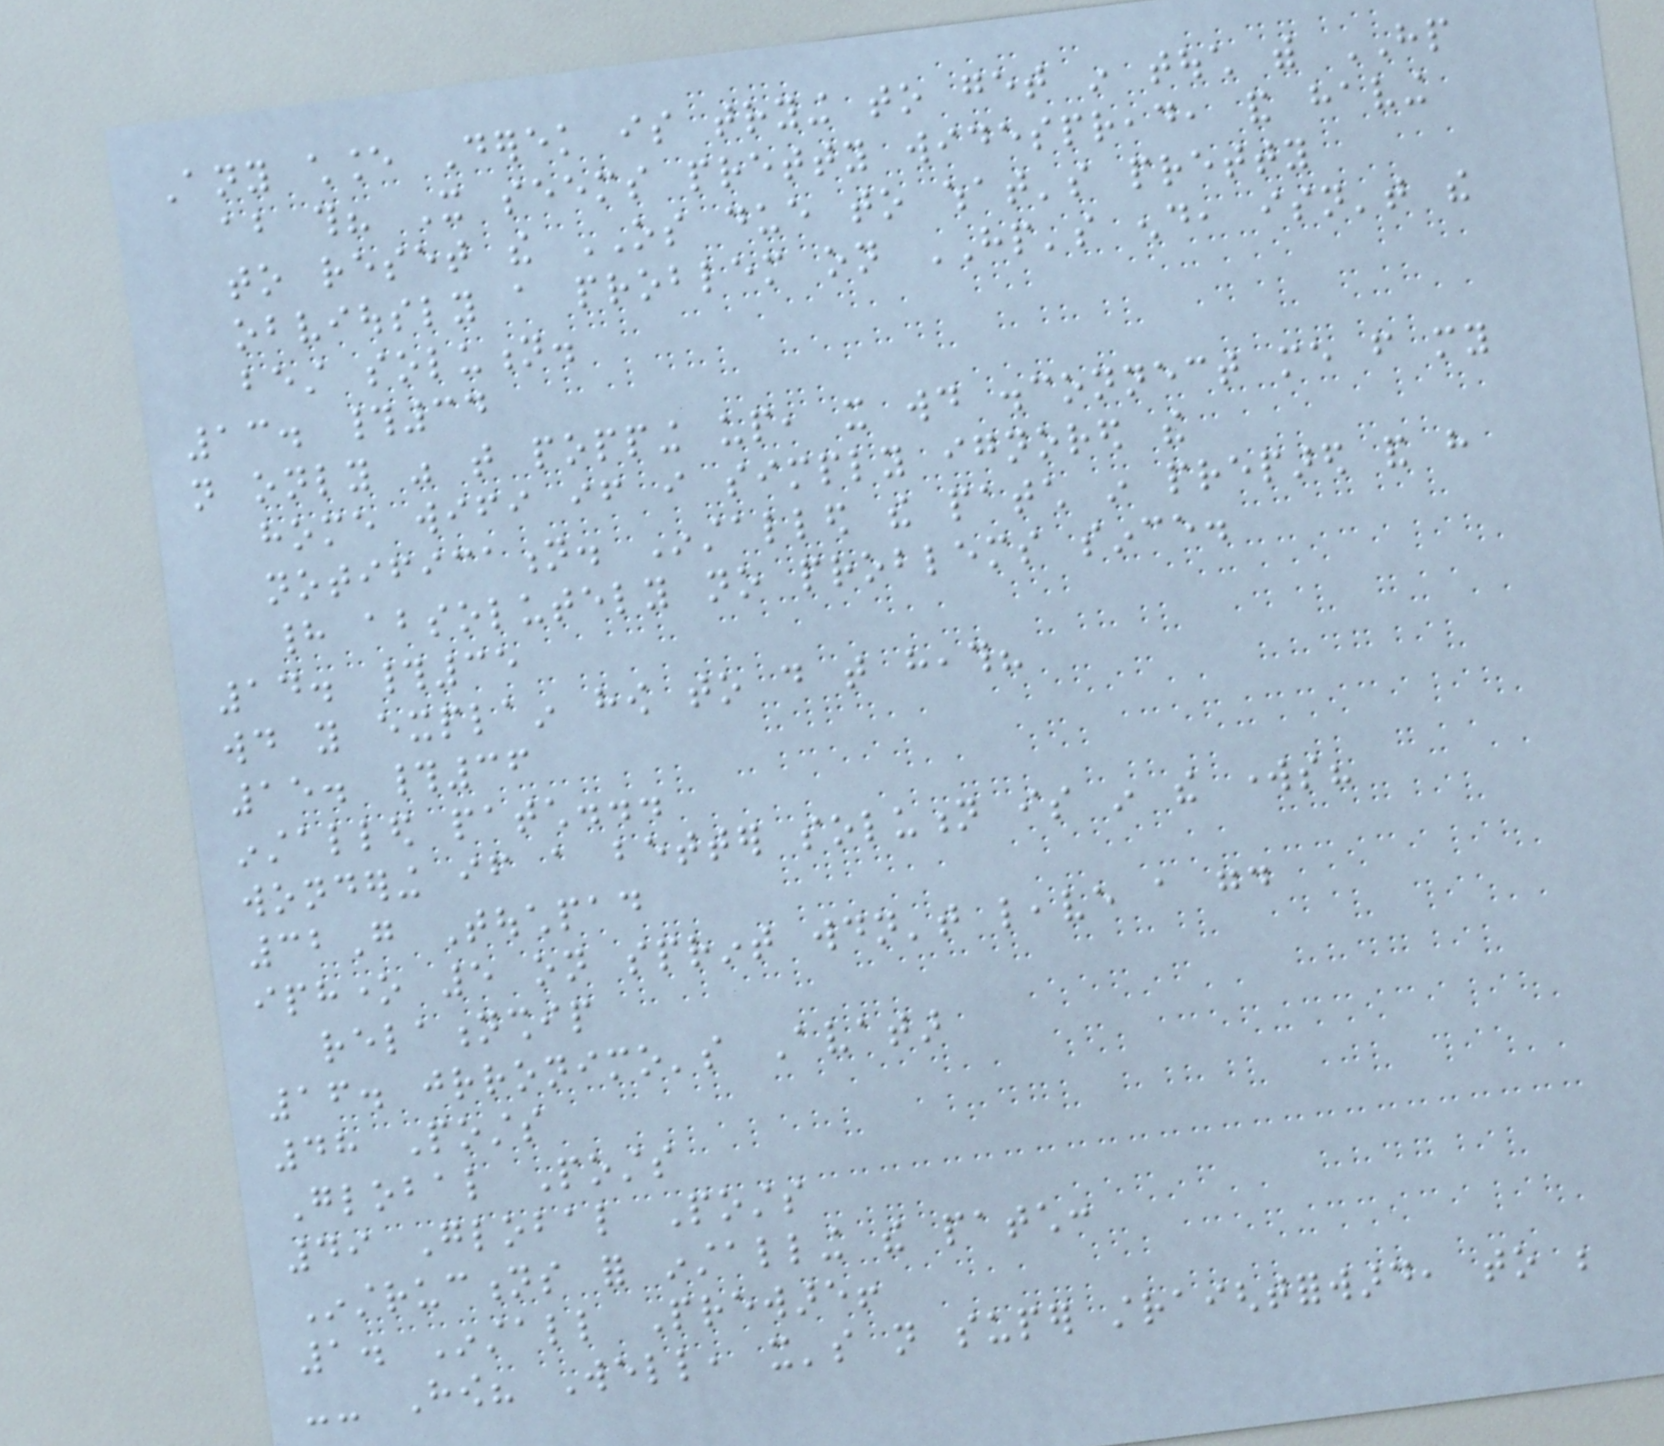Any chance Derek is trying to get in touch with HP
about this? It seems pretty widespread, and having
to reset the OS due to what's pretty
obviously a problem on HP's end, isn't the
best solution.
13. #34
not only was that popping up, it would disconnect me from my
home wifi if i simply ignored the
notification. Installed the patch in prepared and have
had absolutely no problems since.
14. #35
would you explain how to do that heath?
15. #36
installed patch...
wondering if a better solution is in the works?
32G Touchpad
iphone 5 on sprint wouldn't leave a good
relationship
16. jrronimo's Avatar
48 Posts
Global Posts
49 Global Posts
Instructions for installing the patch:
1. Install Preware!
-- How? Well, it's not super straightforward, to be
